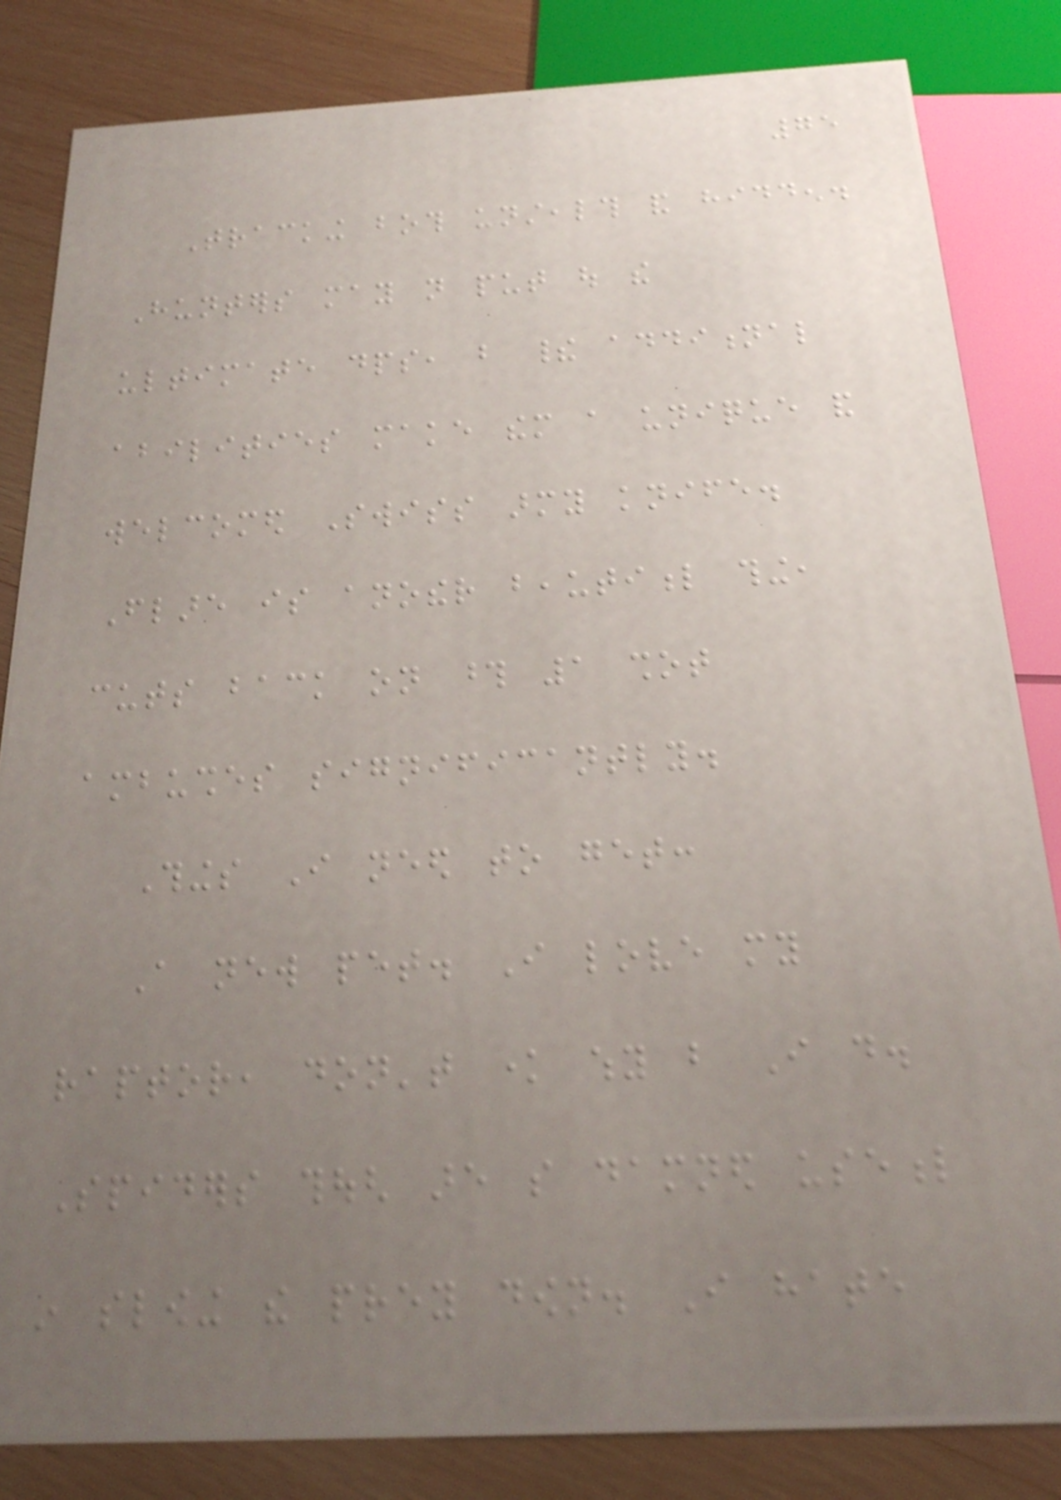75
Tracking both unstealth and hidden.
Hunters may not put out the
ultimate dps, but their additional
abilities make them a unique and
welcomed Swiss army knife.
Flare is another beautiful thing,
cuts back on those 1 shot
ambushes significantly.
Things I need to get:
A new pet. I love my
raptor, don't know why but I do.
Spiders though are so damned useful
in slowing the prey down. I hate
